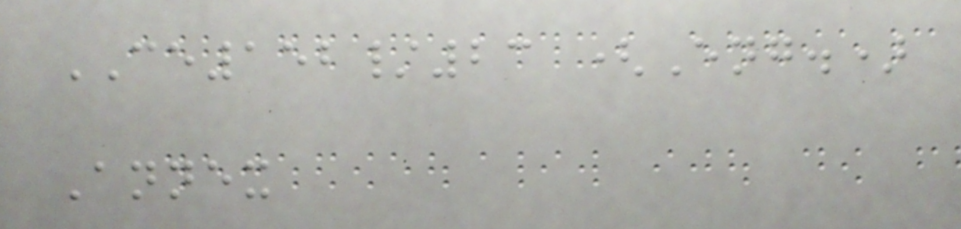CE152/23 (Eng.)
Annex
